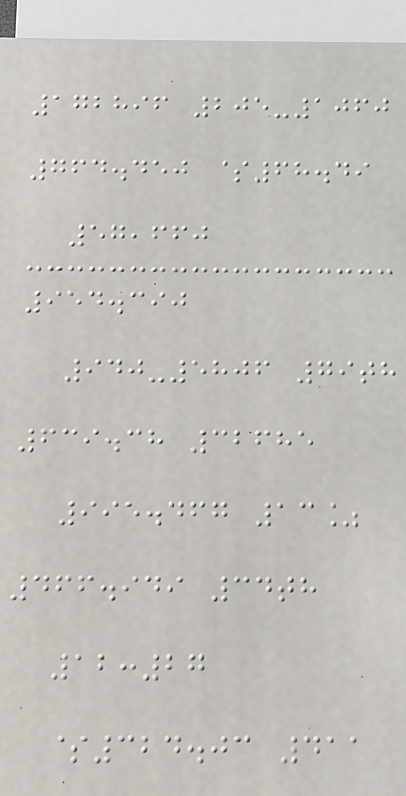172896 205-1060
764.450 $68.49
57,660
954.390
940-5806 79th
639.38 32685
995.467 13%
466.949 34th
12:27
$324.03 411
